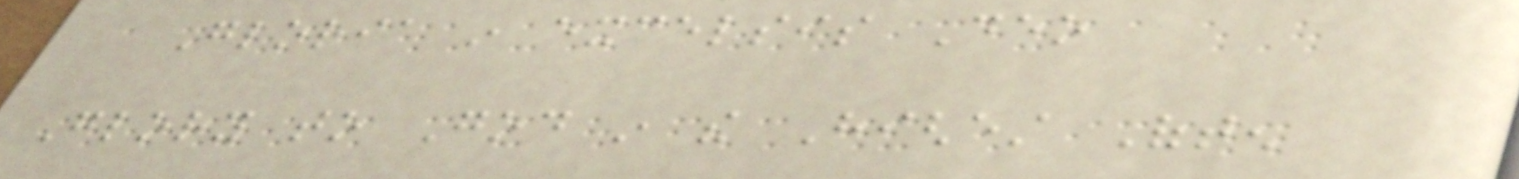Gloria in excelsis Deo
Glory to God in the Highest Often
